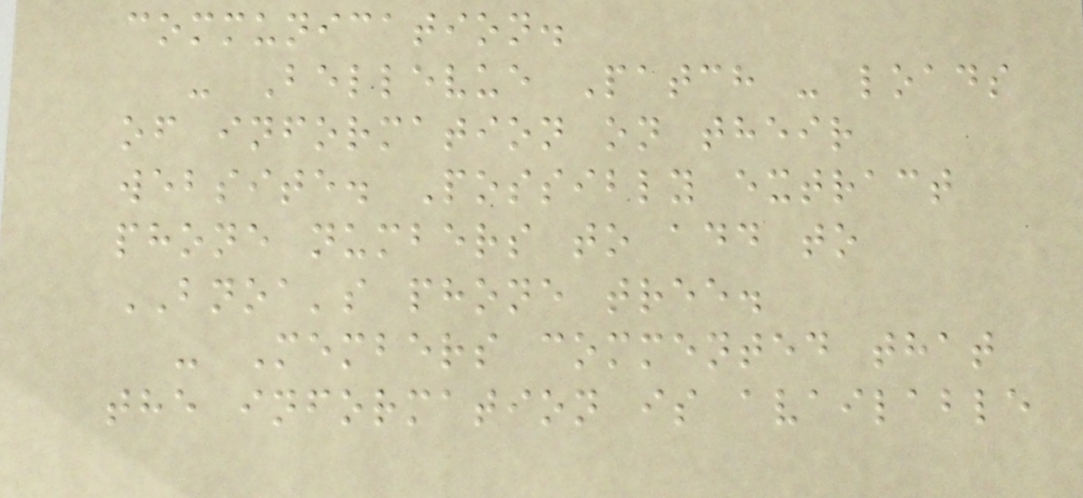communication.
- Bellevue Patch - loads
of information on their
website. Possibly extract
phone numbers to add to
BNOA's phone tree.
- Members commented that
the information is available
